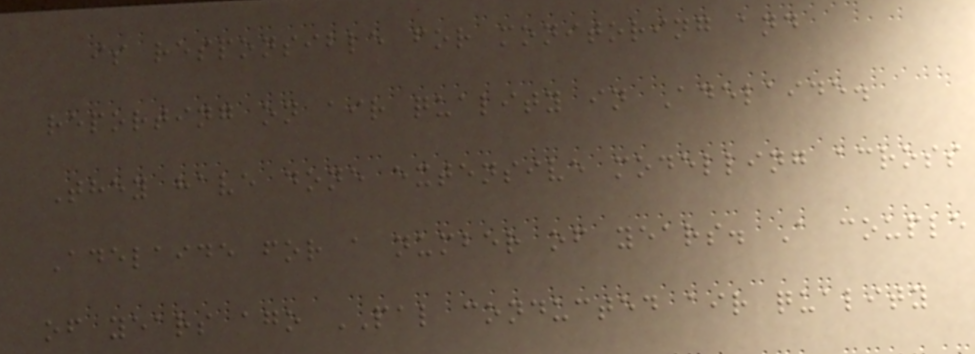is responsible for monitoring and
reporting on air quality in Adelaide.
They have done extensive modelling across
Adelaide for a number of years. A couple
of years ago PAL conducted air quality
